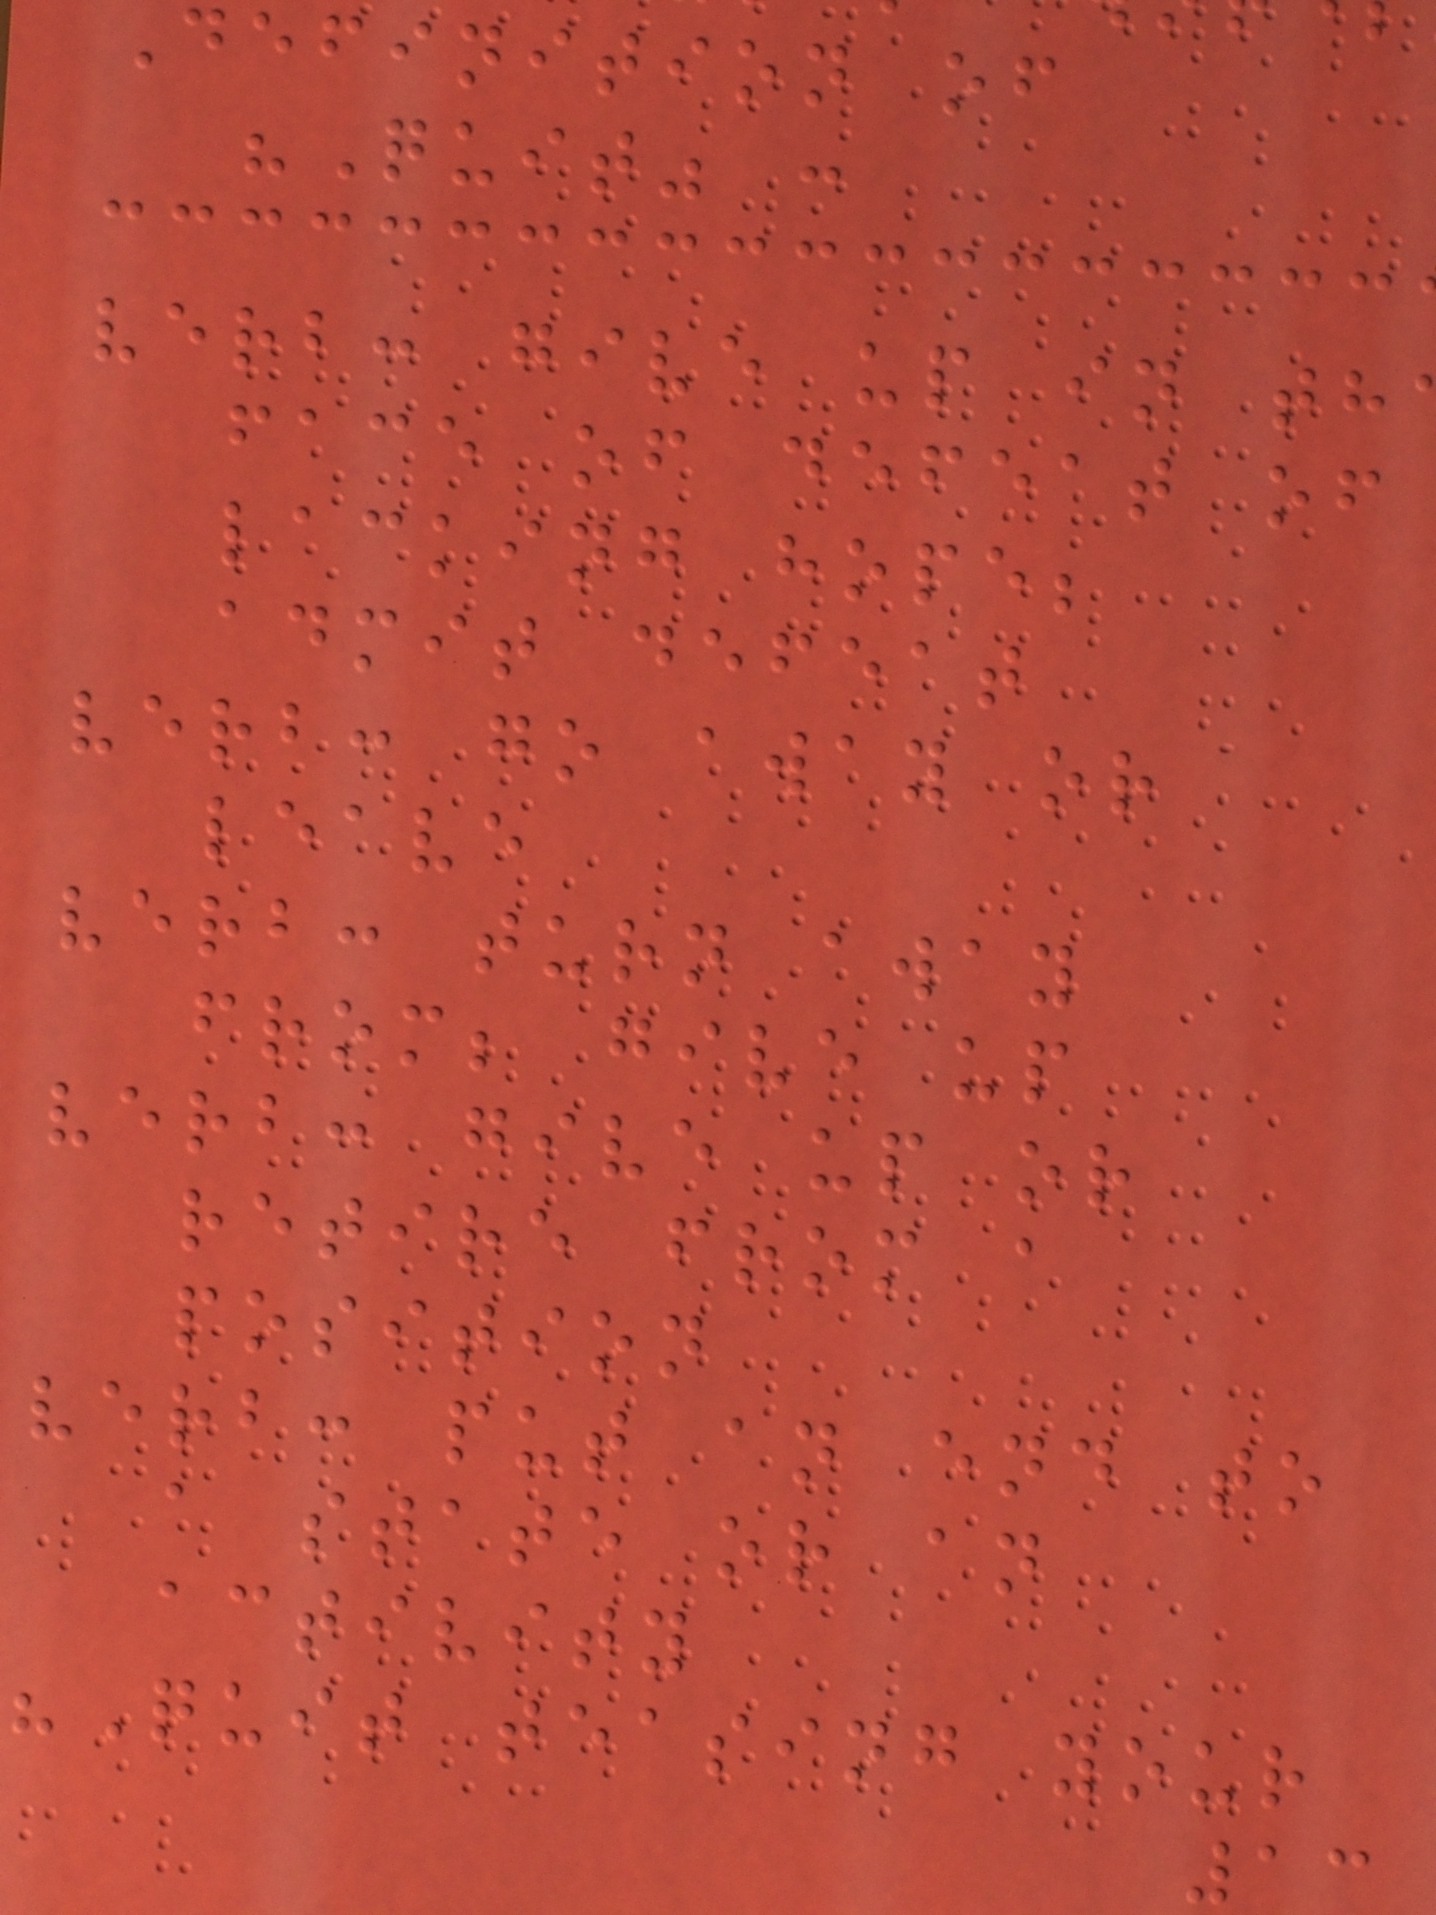Definition of
"Quit" :
verb: give up in th
face of defeat of
lacking hope;
admit defeat
verb: go away or
leave
verb: turn away
from; give up
verb: give up or
retire from a
position
verb: put an end to
a state or an
activity
"Quit teasing your
13
